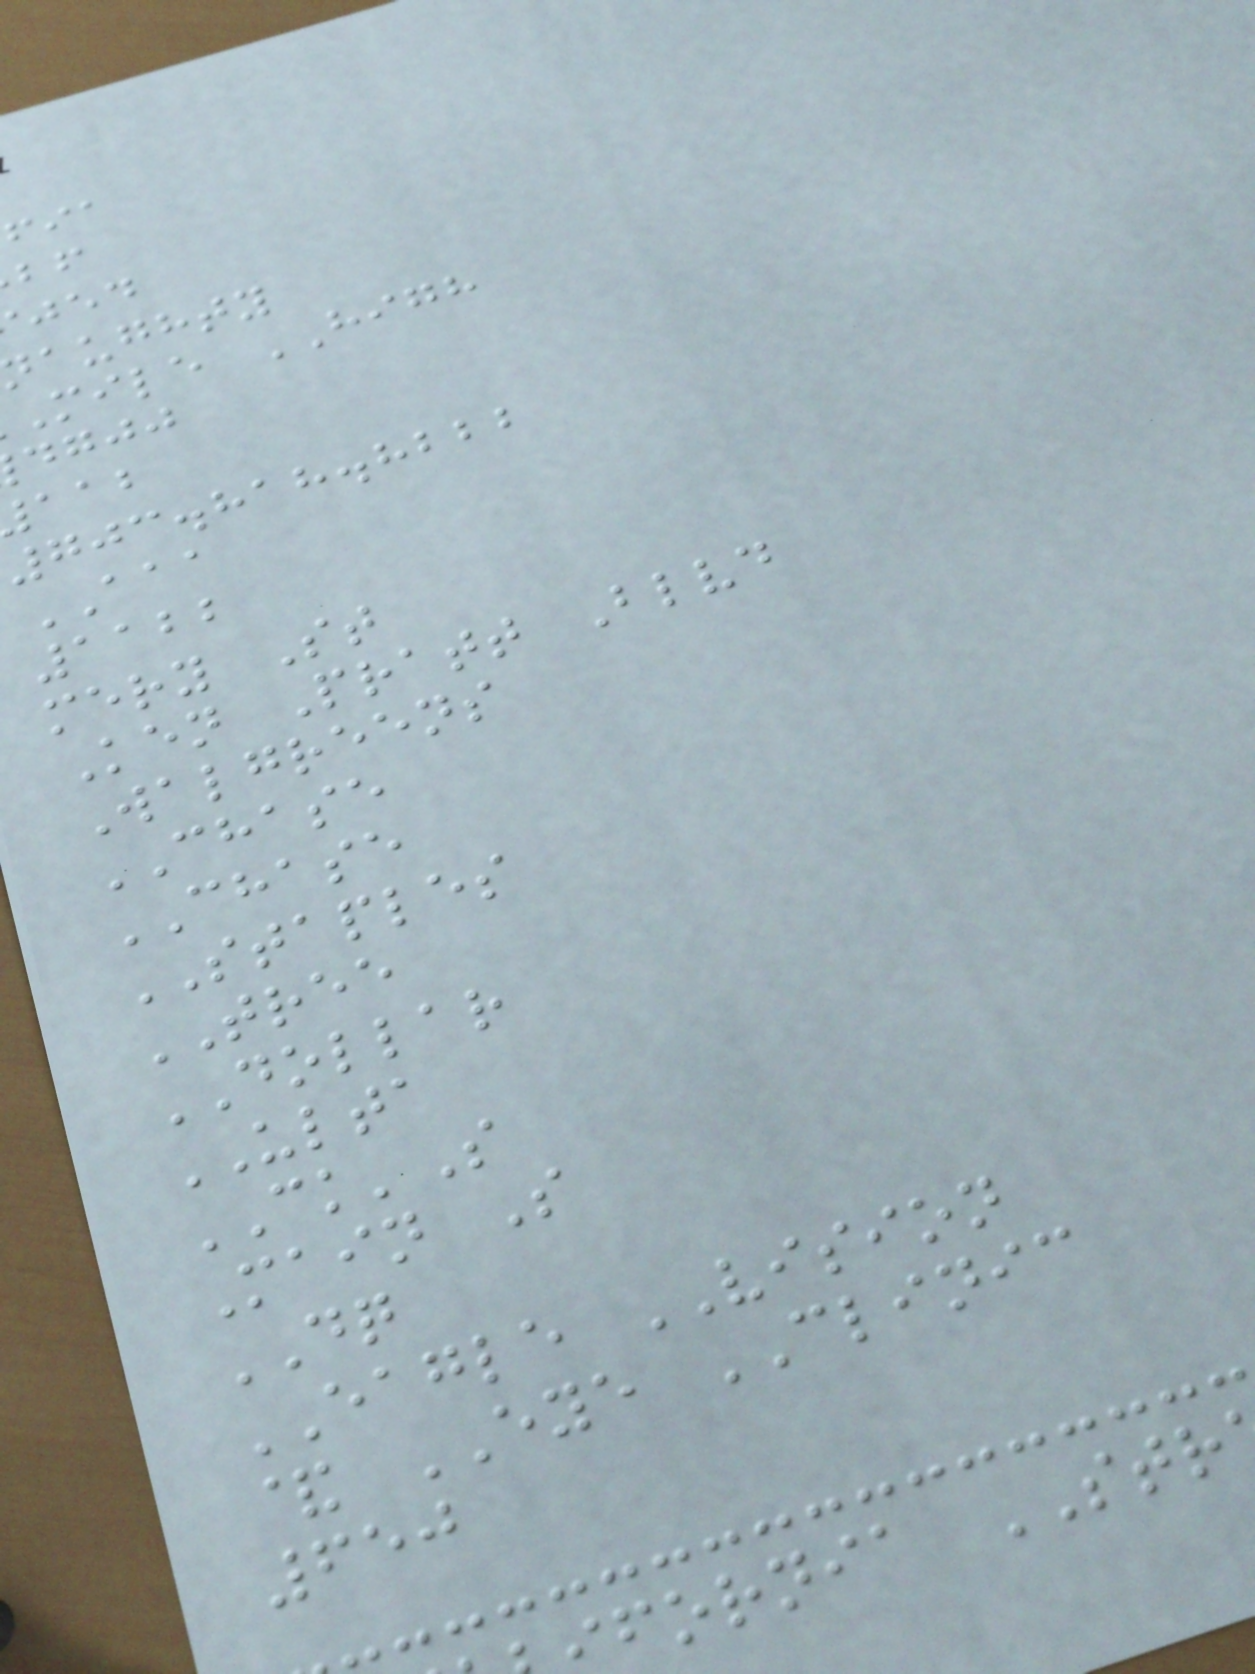aughty
mile HIGH
dgjj
703.818.8222
AAA
1122
mery St
Ken Pratt Blvd
Walgreens
CHASE
CHASE
STAPLES
TREE
DOLLAR
ULTA
CK'S
Main S
DQ
EAGLE VISION
& EYE CLINIC
650
fornia STR
